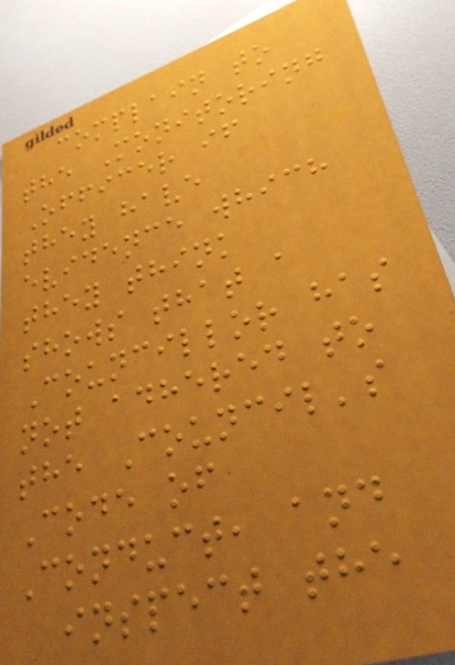complain to
the Monitoring
Officer if
they have
evidence which
they think
shows that a
Councillor has
not adhered to
the Council's
Code of
Conduct, and
inspect the
